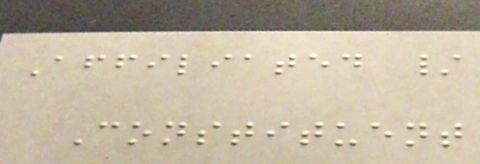Affiliated /
Constituent
